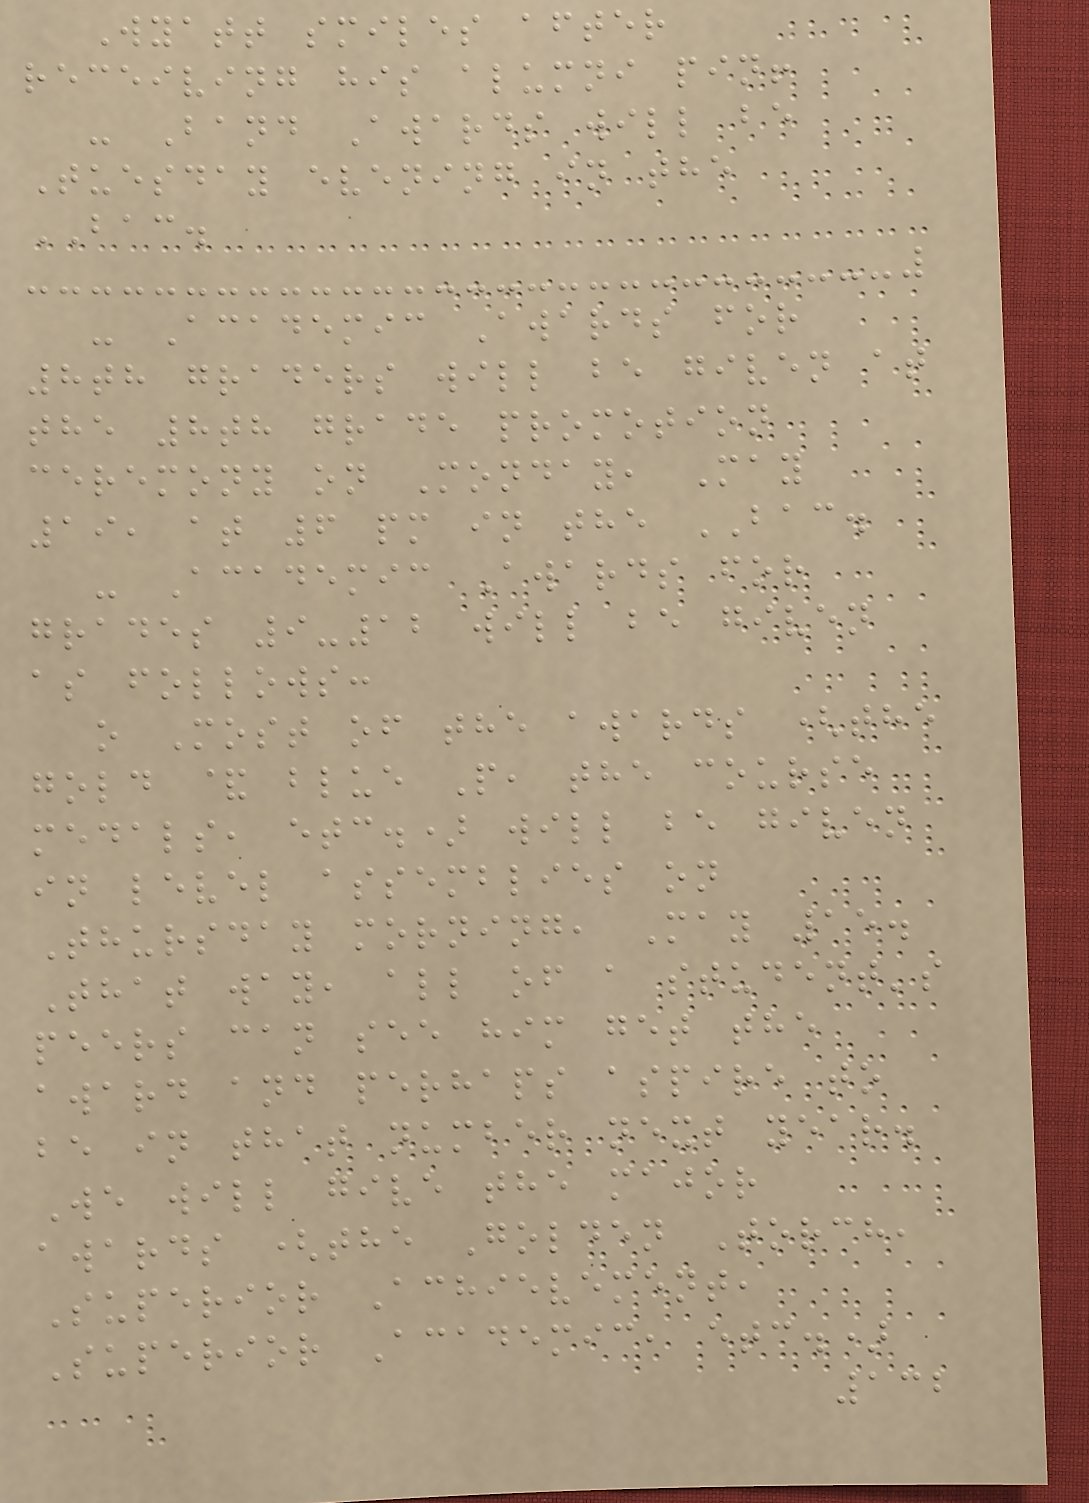Wyatt smiles after
receiving his alumni pin!
- Band Awards will be
Tuesday evening in the
BAC.
- Academic Awards for
8th graders will be given at
the 8th grade promotion
ceremony on Monday, May
19, at 6 pm in the BAC.
- Academic Awards for
grades 9-12 will be given
as follows:
o Most of the awards (the
gold & blue P, the course
medals, etc.) will be given
in level assemblies on
Thursday morning, May 15.
That way, all of a student's
peers can see him get the
award and perhaps aspire to
be in that number next year.
We will give the major
awards (the Golden Torch,
Superior Achievement,
Superior Academic, etc.)
132
